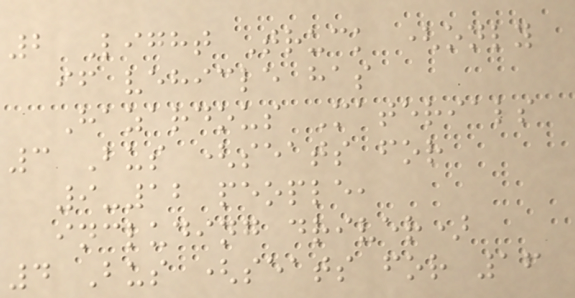2 Light Truck (only
if vehicle has
Hazardous Materials
3 Bus (seats for
9-12 people,
including driver)
4 Bus (seats for 16
